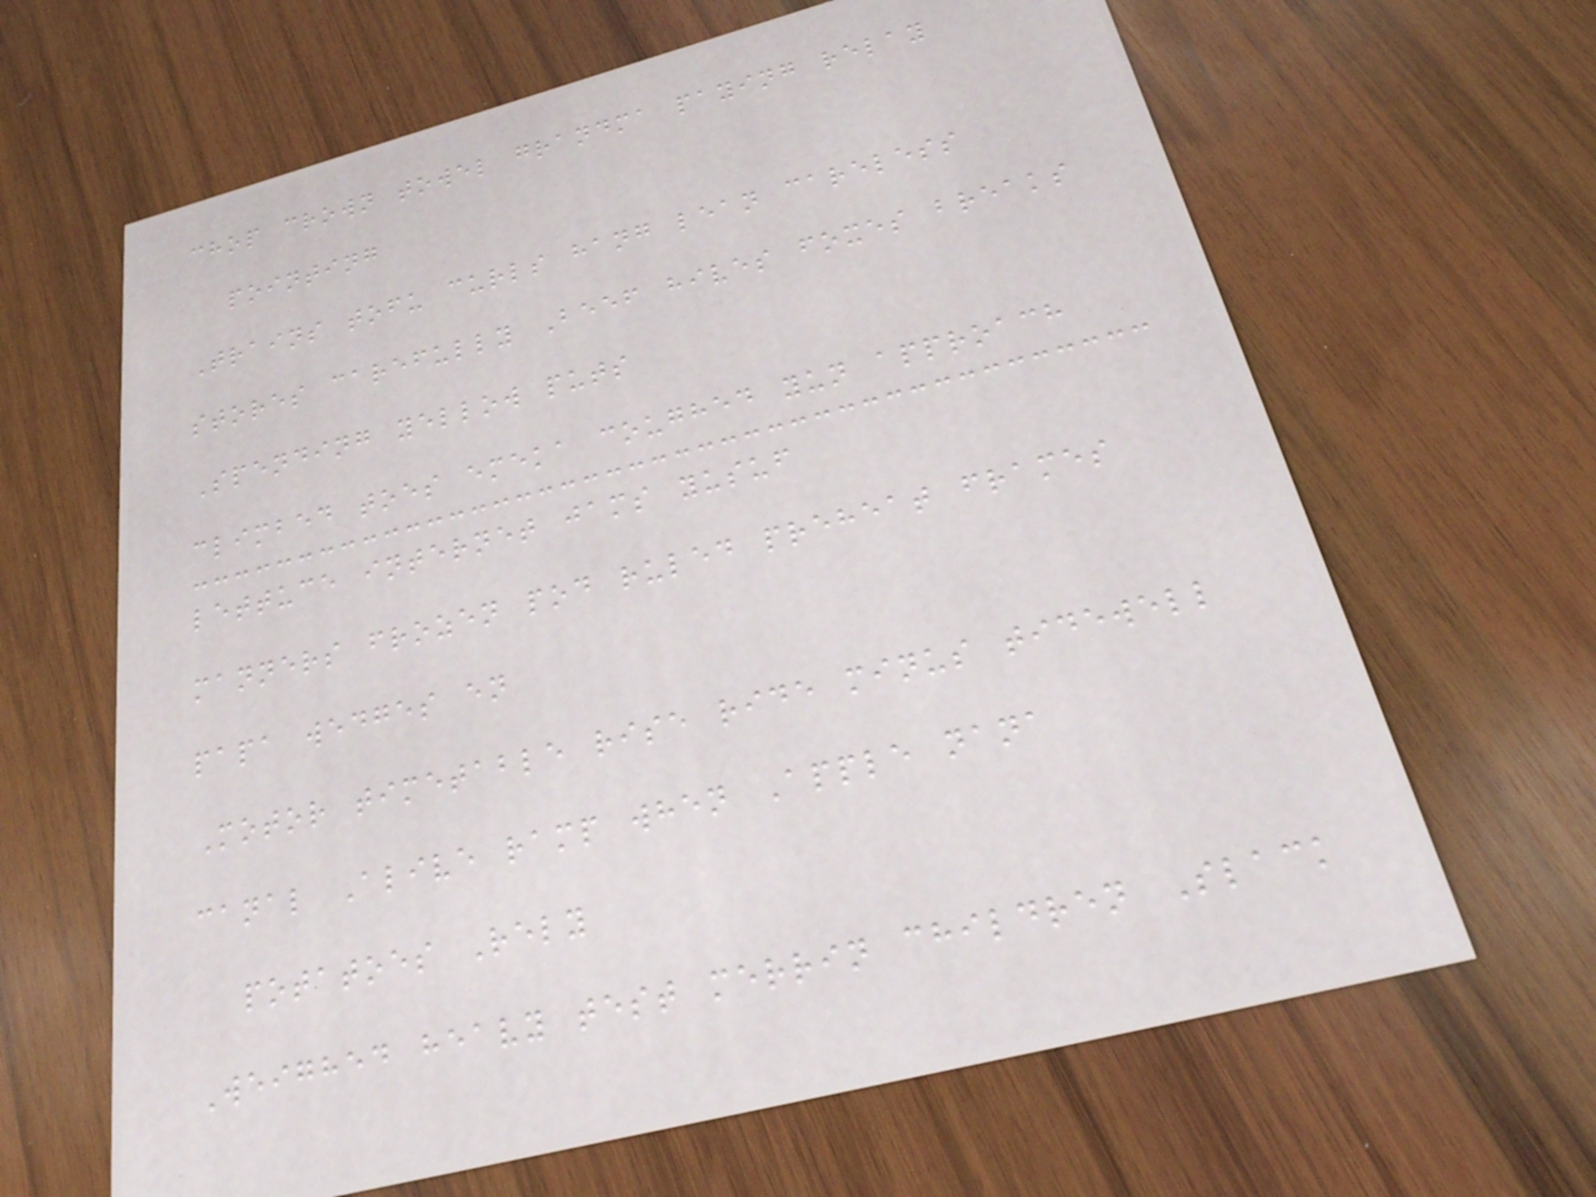chop crown towel grandma paying relay
pointing
Trains tofu curls hang lean careless
stores carefully Beef hives foxes breaks
Spending yellow puts
climbed toes emeka coughed yun approach
lettuce internet jams yusuf
manners frozen pod ruled preheat frames
papa wedges en
Motor timetable rise ride minus tidewell
canal Alive ramp when Apple nana
potatoes Rely
Weighed heavy test merrin children Slack
